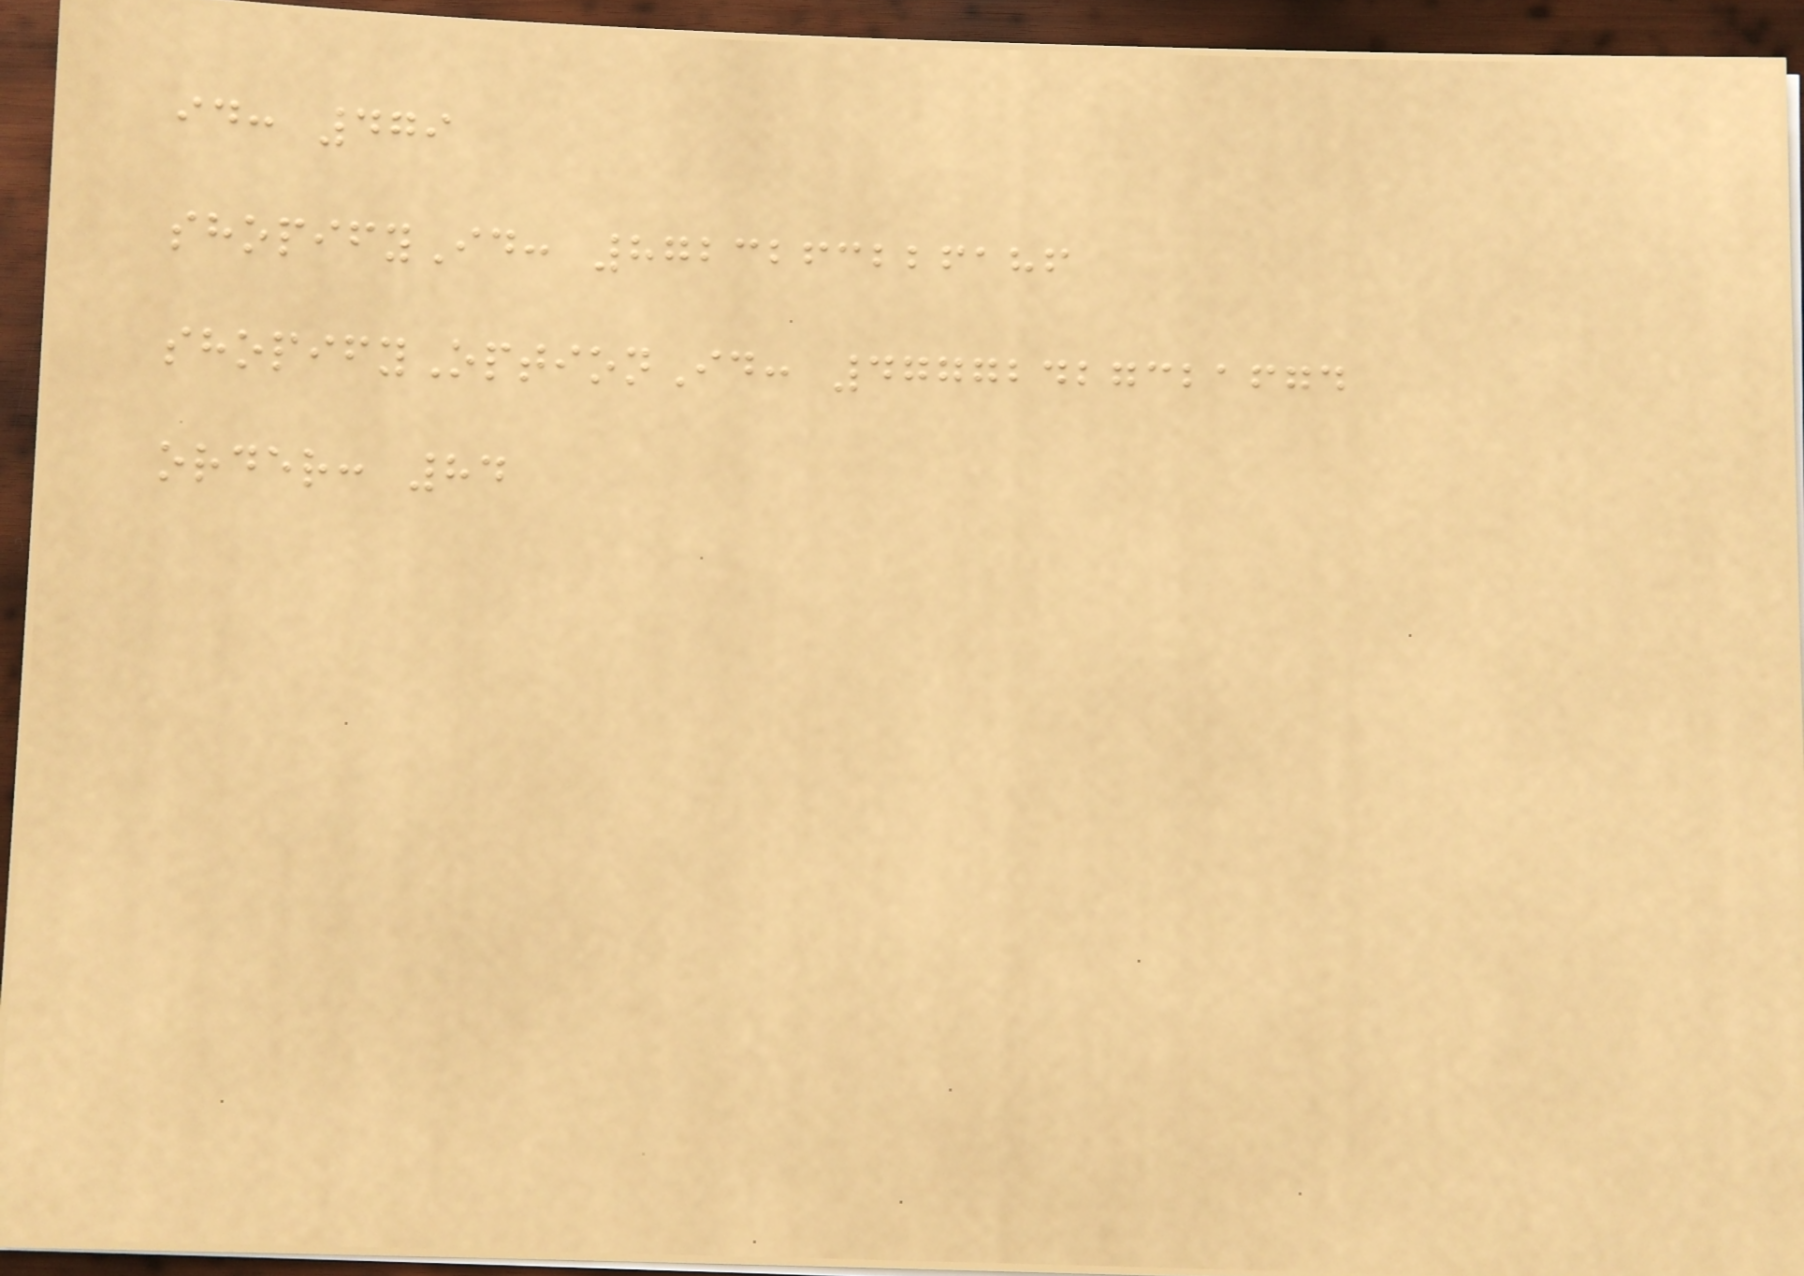id: 479
shopifyId: 8723263226186
shopifyOptionId: 47772427321674
order: 84
